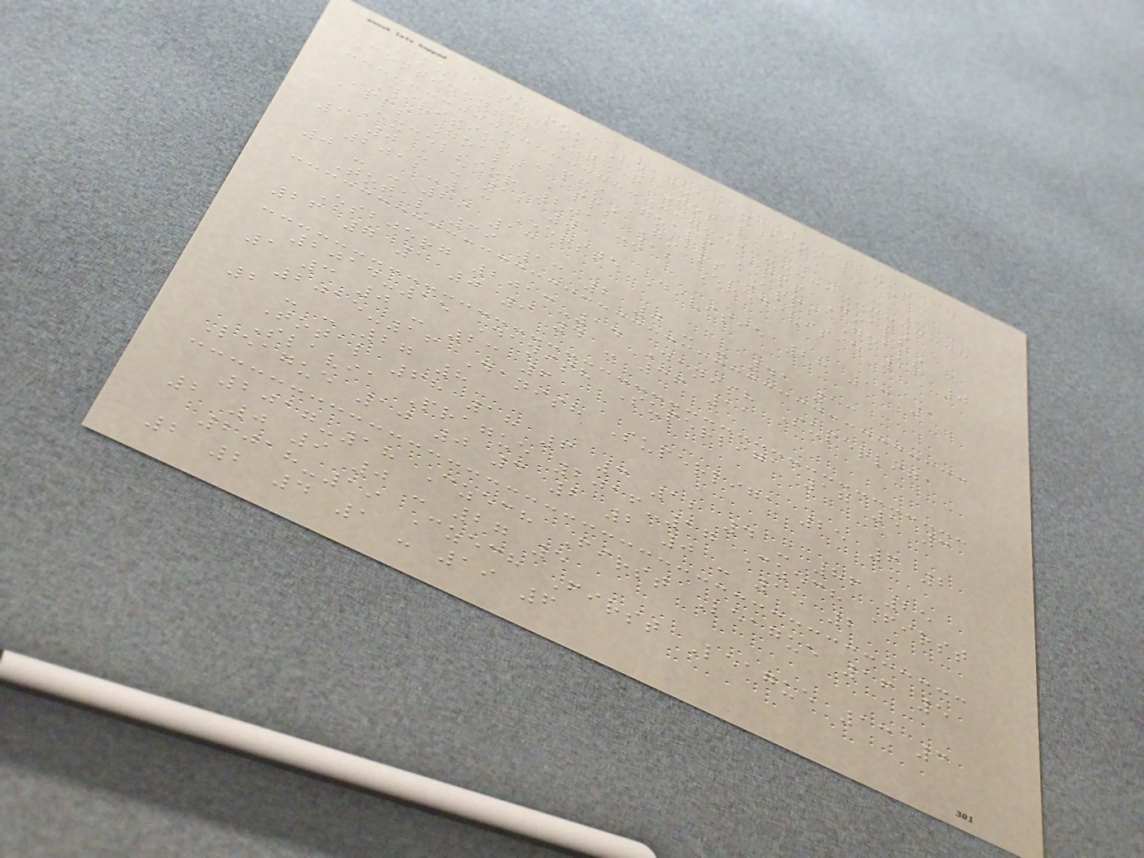Club Season League National cup
Continental Other Total
Division Apps Goals Apps Goals
Apps Goals Apps Goals Apps Goals
Excelsior 2011-12 Eredivisie 11 0
1 0 - - 12 0
2012-13 Eerste Divisie 28 13 1
0 - - 29 13
Total 39 13 2 0 - - 41 13
Esbjerg 2013-14 Danish Superliga
26 7 1 0 9 4 - 36 11
2014-15 Danish Superliga 17 5 3
1 3 0 - 23 6
2015-16 Danish Superliga 25 6 2
2 - - 27 8
Total 68 18 6 3 12 4 - 86 25
Slavia Prague 2016-17 Czech First
League 10 0 3 2 2 0 - 15 2
2017-18 Czech First League 16 5
2 0 9 0 - 27 5
2018-19 Czech First League 13 3
2 2 4 1 - 19 6
